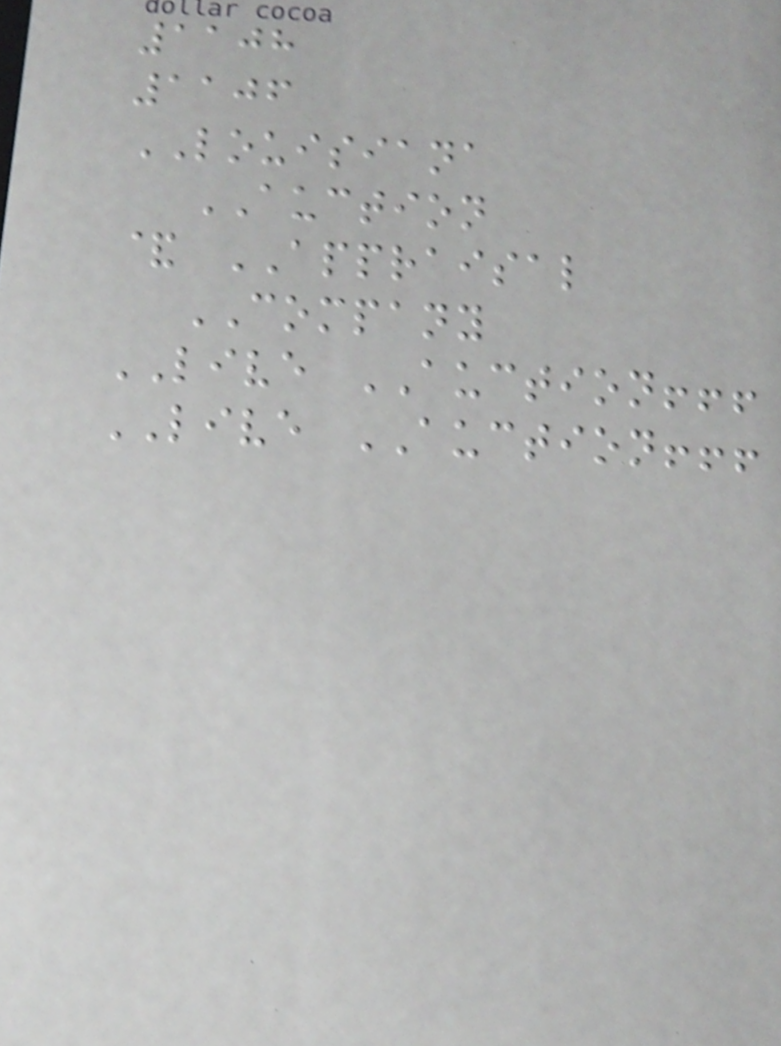1108
1106
LOUISIANA
AUCTION
& APPRAISAL
COMPANY
LIVE AUCTION!!!
LIVE AUCTION!!!
